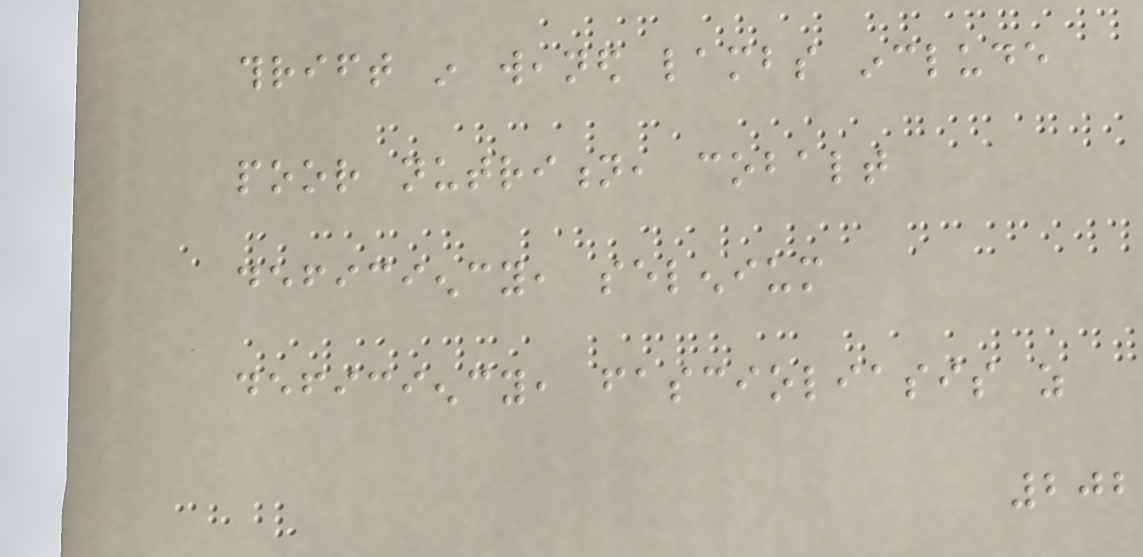thrift in weaned lambs include
poor nutrition, cobalt
deficiency, selenium
deficiency, fascioliasis as
202
